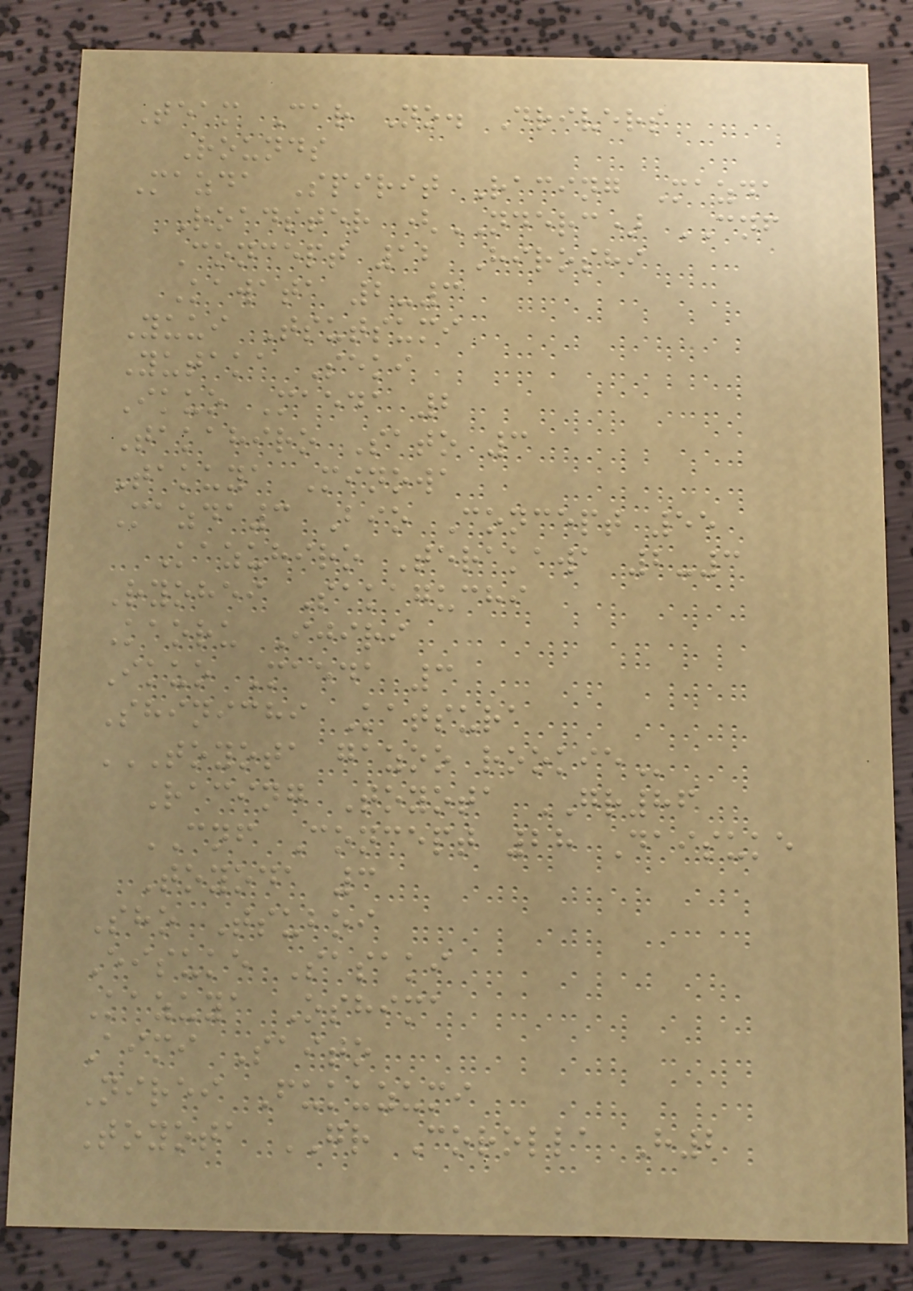Team Car No. Drivers
Rounds
Mazda Spirit Racing Mazda
Roadster (NDERC) CNF
Concept 12 Hiroshi
Kawata 2-3
Yuui Tsutsumi
Yutaka Seki
Ikuo Maeda 2
Takahiro Sato 3
Takuya Minowa
Mazda3 Bio Concept 55
Kazuhiro Terakawa 2-3
Ryohei Sakaguchi
Kaoru Ijiri
Ikuo Maeda 3
Shinichi Katsura
TOYOTA GAZOO ROOKIE
Racing Toyota GR86
CNF Concept 28 Daisuke
Toyoda 3
Sho Tsuboi
Eisuke Sasaki
Kazuya Oshima
Aimi Saito
Nirei Fukuzumi
Toyota GR Corolla H2
